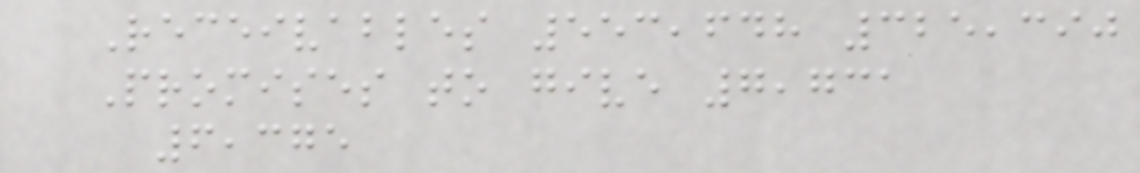Receivables 553,648 325,390
Promises to give 7,731
6,375
